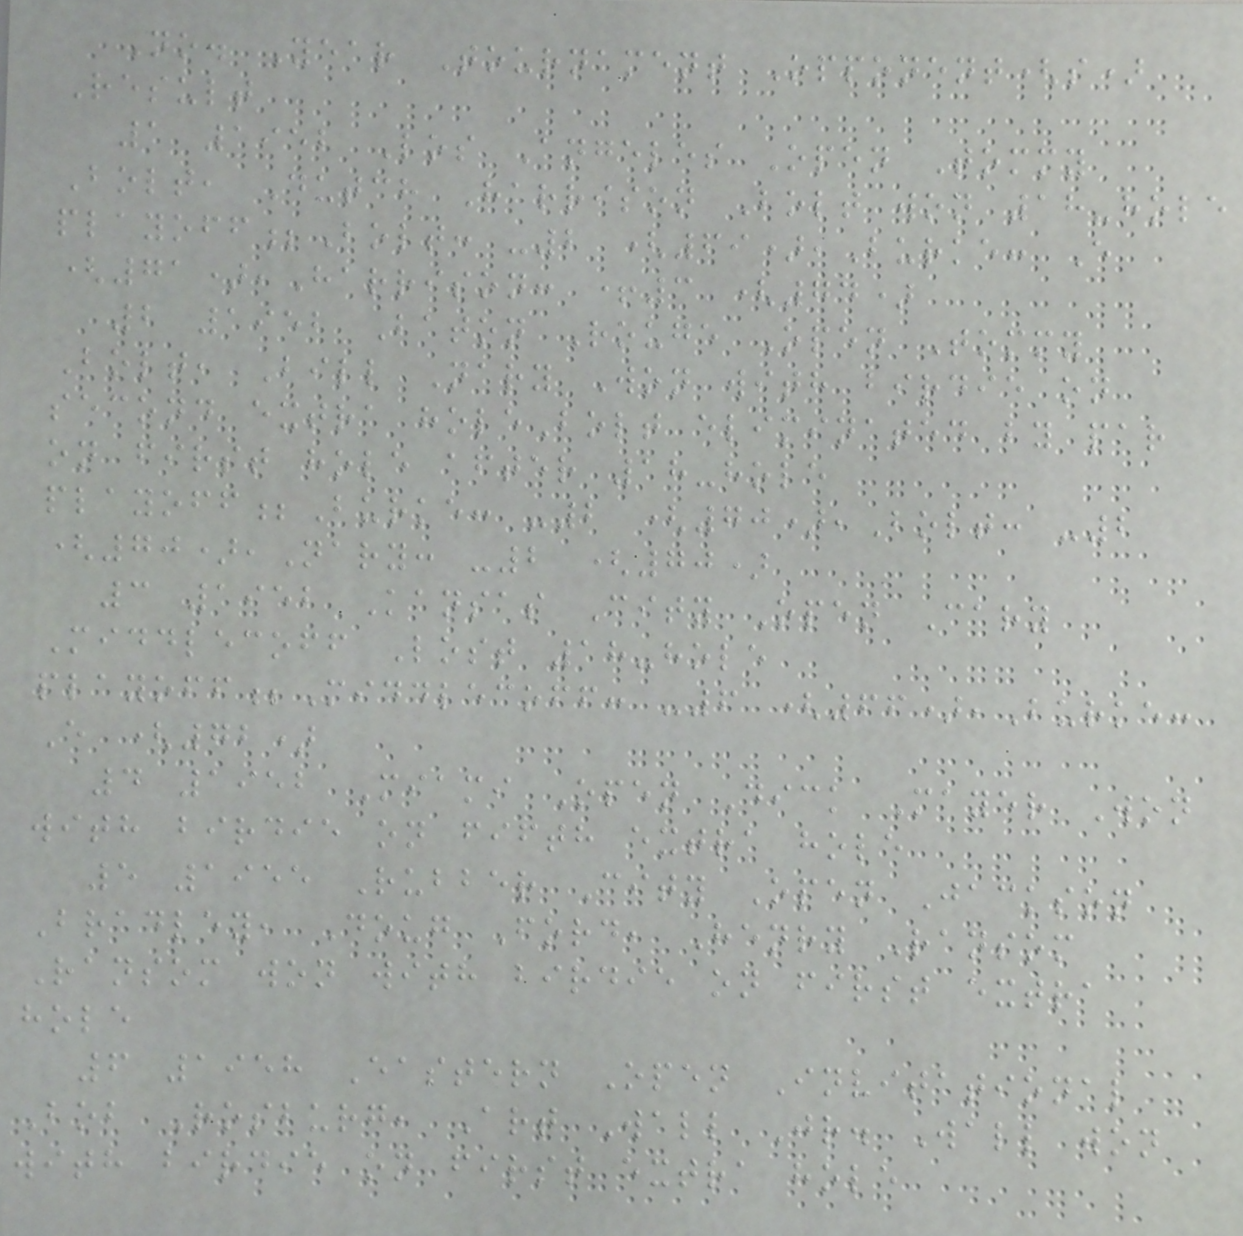No. Year Tournament Opponent(s)
Result
1 1952 Los Angeles Open Tommy
Bolt, Dutch Harrison Bolt won 18-hole
playoff;Bolt: -2 (69),Burke: E
(71),Harrison: +3 (74)
2 1952 Baton Rouge Open Tommy
Bolt, Bill Nary Won with birdie on
second extra holeBolt eliminated by par
on first hole after 18-hole
playoff;Burke: -2 (70),Bolt: -2
(70),Nary: -2 (70)
3 1952 Kansas City Open Cary
Middlecoff Lost 18-hole
playoff;Middlecoff: -6 (66),Burke:
E (72)
4 1952 Miami Open Dick Mayer Won
with birdie on fifth extra hole
5 1955 Rubber City Open Jackson
Bradley, Doug Ford, Henry Ransom
Ransom won with birdie on first extra
hole
6 1958 Eastern Open Invitational
Bob Rosburg, Art Wall Jr. Wall won
with birdie on first extra hole
